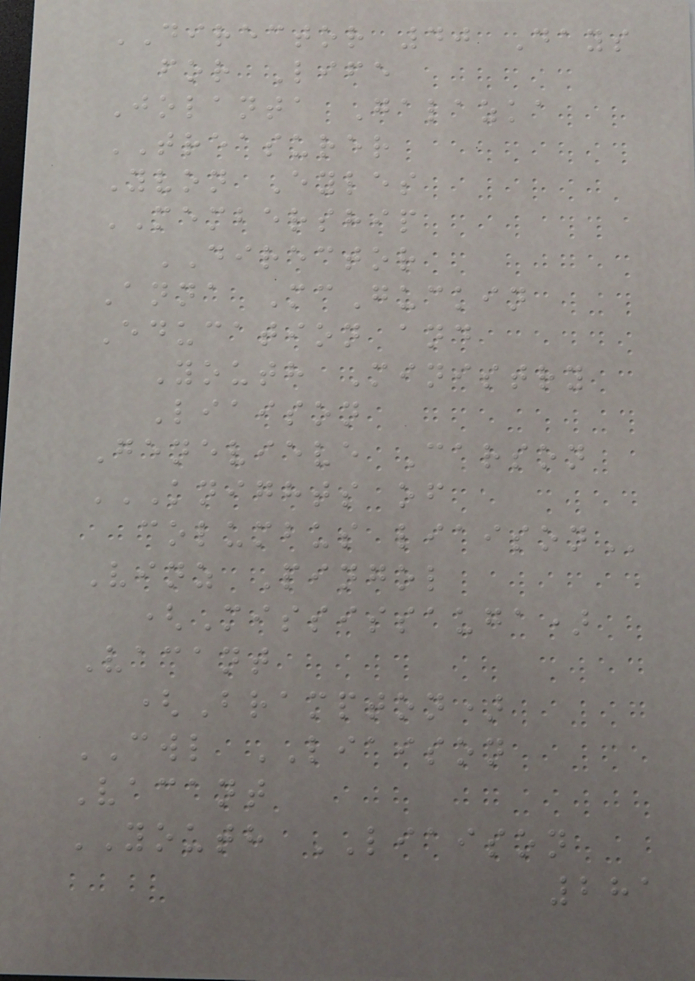DIRECTOR 40 Days
for Life
Jolanta Galazka
TREASURER
Yvon Eyles
MEMBERSHIP
DIRECTOR
Anna McGuckin
Education and
Youth Ministry
Liaison
Genevieve Carson
KNIGHTS OF
COLUMBUS LIAISON
Vinz Pingol
(Mississauga)
Vacant
(Brampton)
CWL LIAISON
Vacant
YOUTH LIAISON
281
